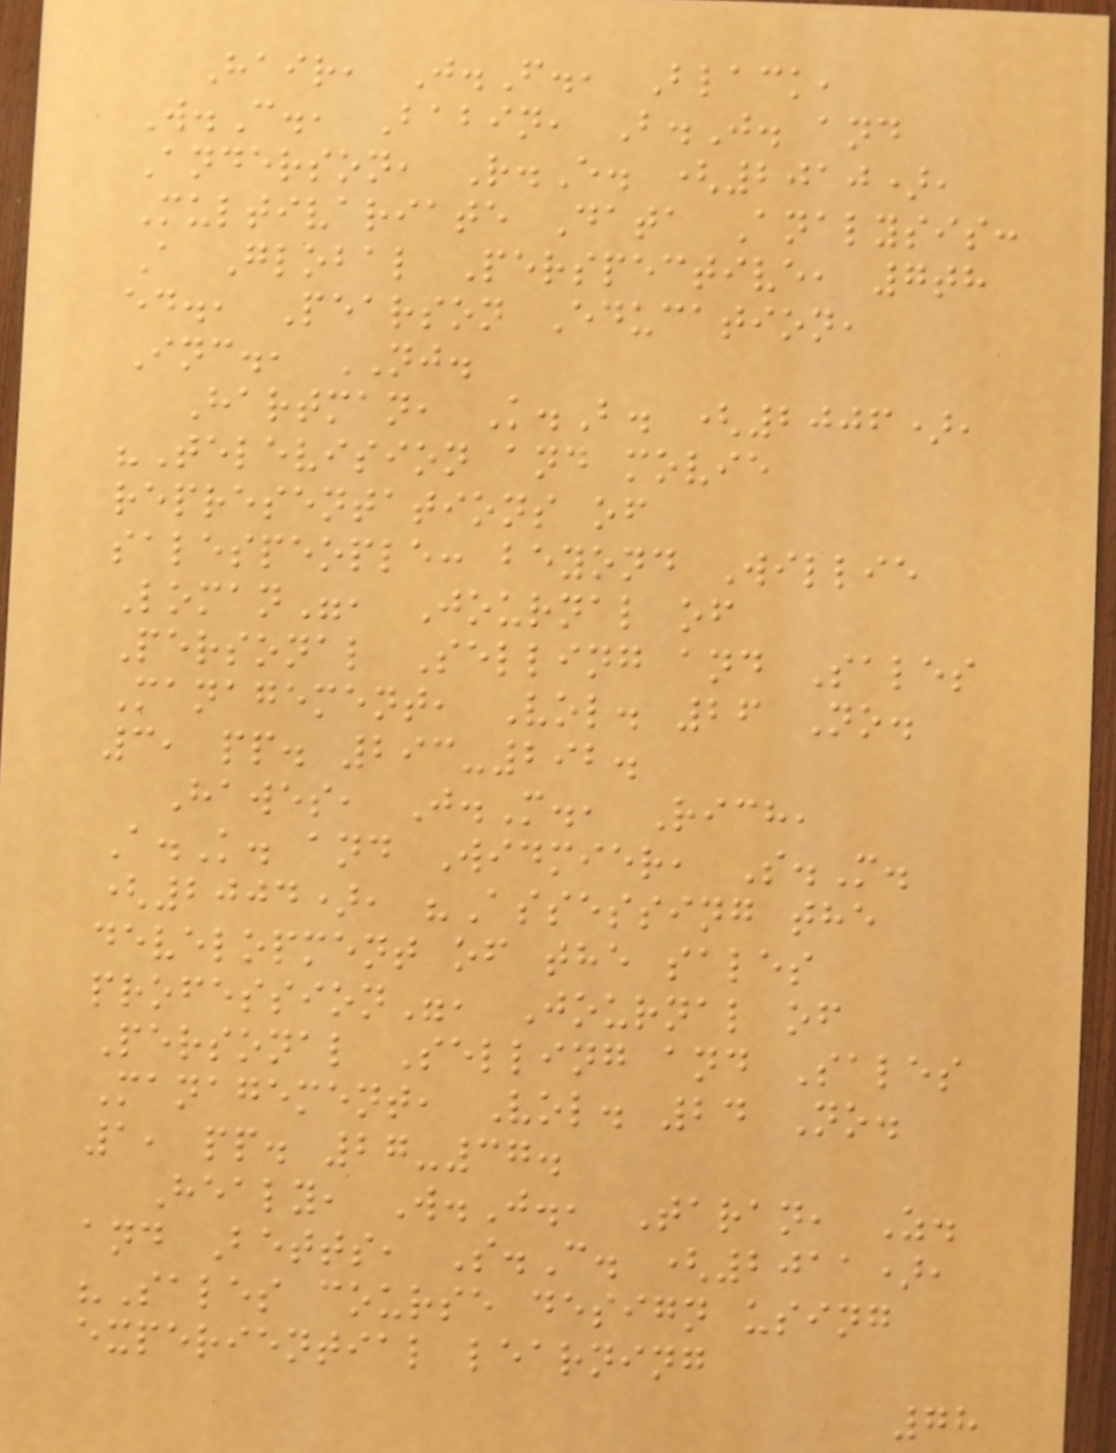Hair, J.F., Black,
W.C., Babin, B.J. and
Anderson, R.E. (2010),
Multivariate Data Analysis:
A Global Perspective, 7th
ed., Pearson Education,
Inc., NJ.
Hartman, K.B. (2006),
"Television and movie
representations of
salespeople: beyond Willie
Loman", Journal of
Personal Selling and Sales
Management, Vol. 26 No.
3, pp. 293-292.
Hawes, J.M., Rich,
A.K. and Widmier, S.M.
(2004), "Assessing the
development of the sales
profession", Journal of
Personal Selling and Sales
Management, Vol. 24 No.
1, pp. 27-37.
Healy, W.J., Taran, Z.
and Betts, S.C. (2011),
"Sales course design using
experiential learning
78
